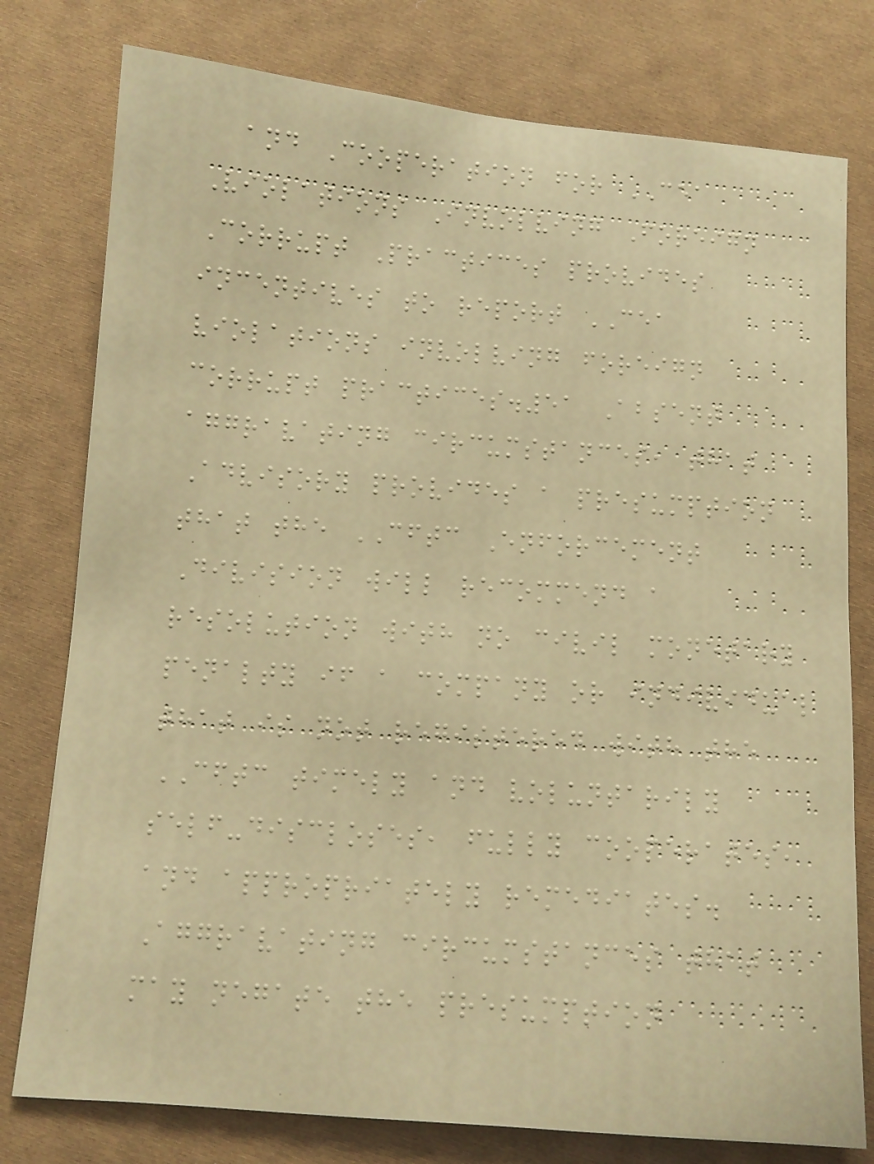and Cooperation for CEA
Violations Involving Foreign
Corrupt Practices provides
incentives to report CEA
violations involving foreign
corrupt practices.51 Absent
aggravating circumstances, that
Advisory provides a presumption
that the CFTC Enforcement
Division will recommend a
resolution with no civil monetary
penalty if a company or individual
that is not registered with the
CFTC timely and voluntarily
self-discloses, fully cooperates,
and appropriately remediates.
Aggravating circumstances that
may negate the presumption
